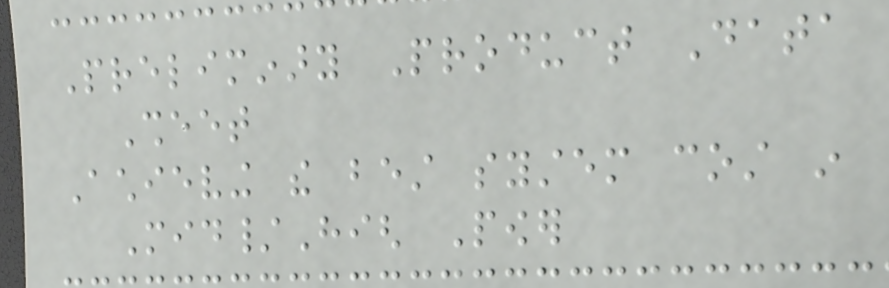Preliminary Product Data
Sheet
Achieving the best system cost in
Mid/High Power
